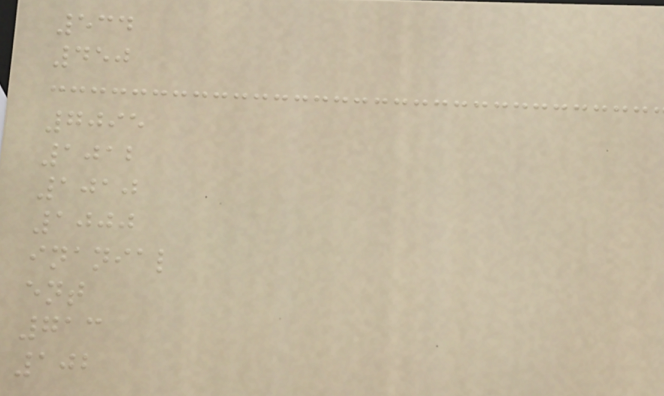534
450
7095
1012
1010
1000
inanial
ent
713
102
